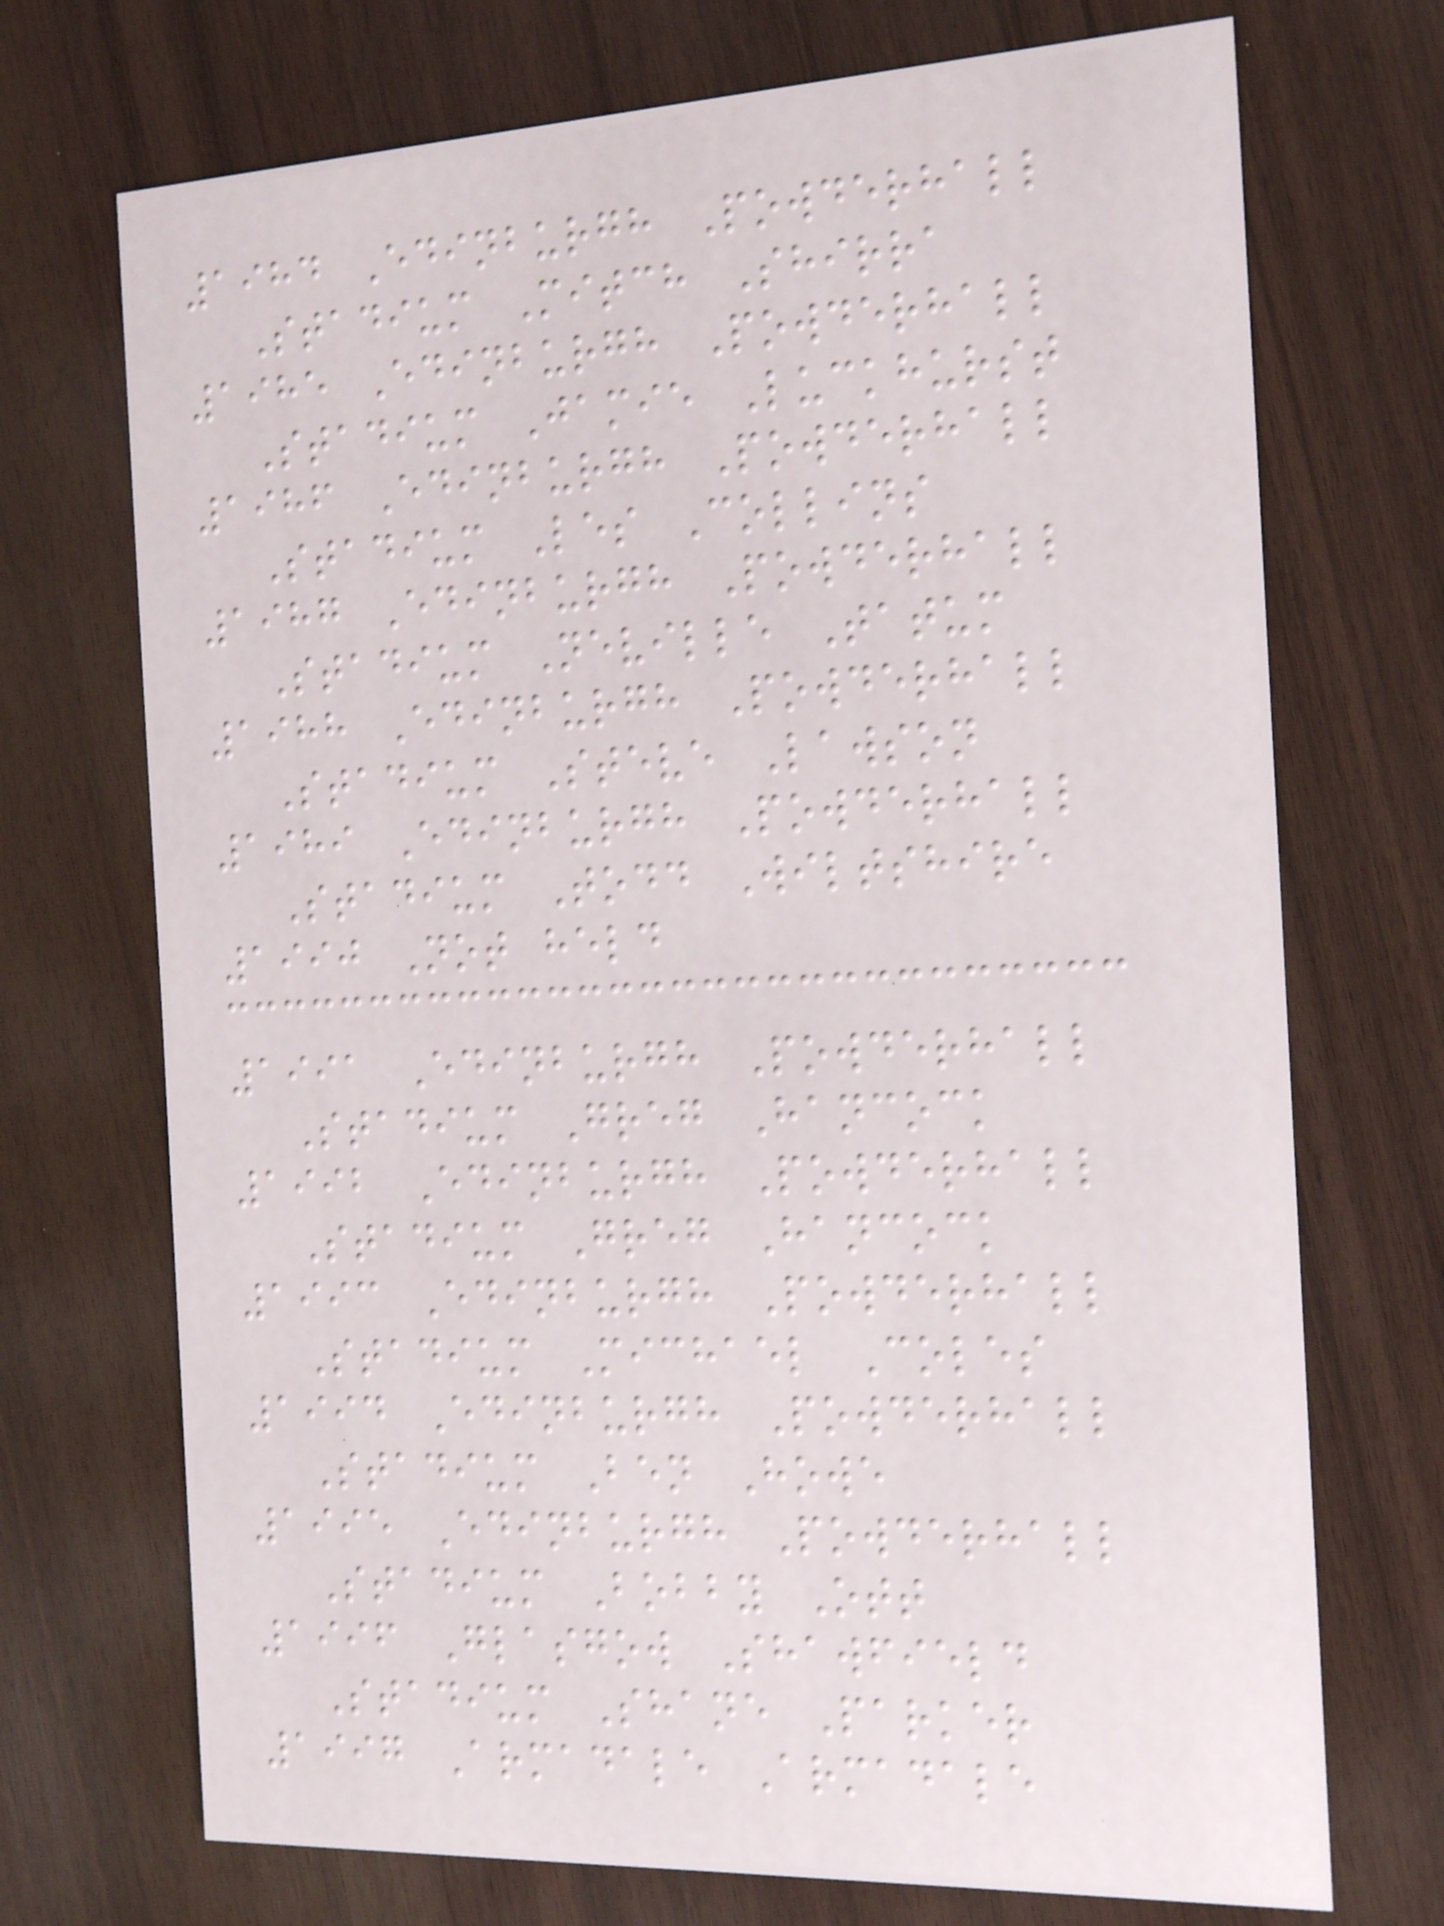1984 Edinburgh Powderhall
Stadium Mitch Shirra
1985 Edinburgh Powderhall
Stadium Jamie Luckhurst
1986 Edinburgh Powderhall
Stadium Les Collins
1987 Edinburgh Powderhall
Stadium Neville Tatum
1988 Edinburgh Powderhall
Stadium Steve Lawson
1989 Edinburgh Powderhall
Stadium Todd Wiltshire
1990 Not held
1991 Edinburgh Powderhall
Stadium Greg Hancock
1992 Edinburgh Powderhall
Stadium Greg Hancock
1993 Edinburgh Powderhall
Stadium Michael Coles
1994 Edinburgh Powderhall
Stadium Ben Howe
1995 Edinburgh Powderhall
Stadium Bobby Ott
1996 Glasgow Shawfield
Stadium Shane Parker
1997 Armadale Armadale
